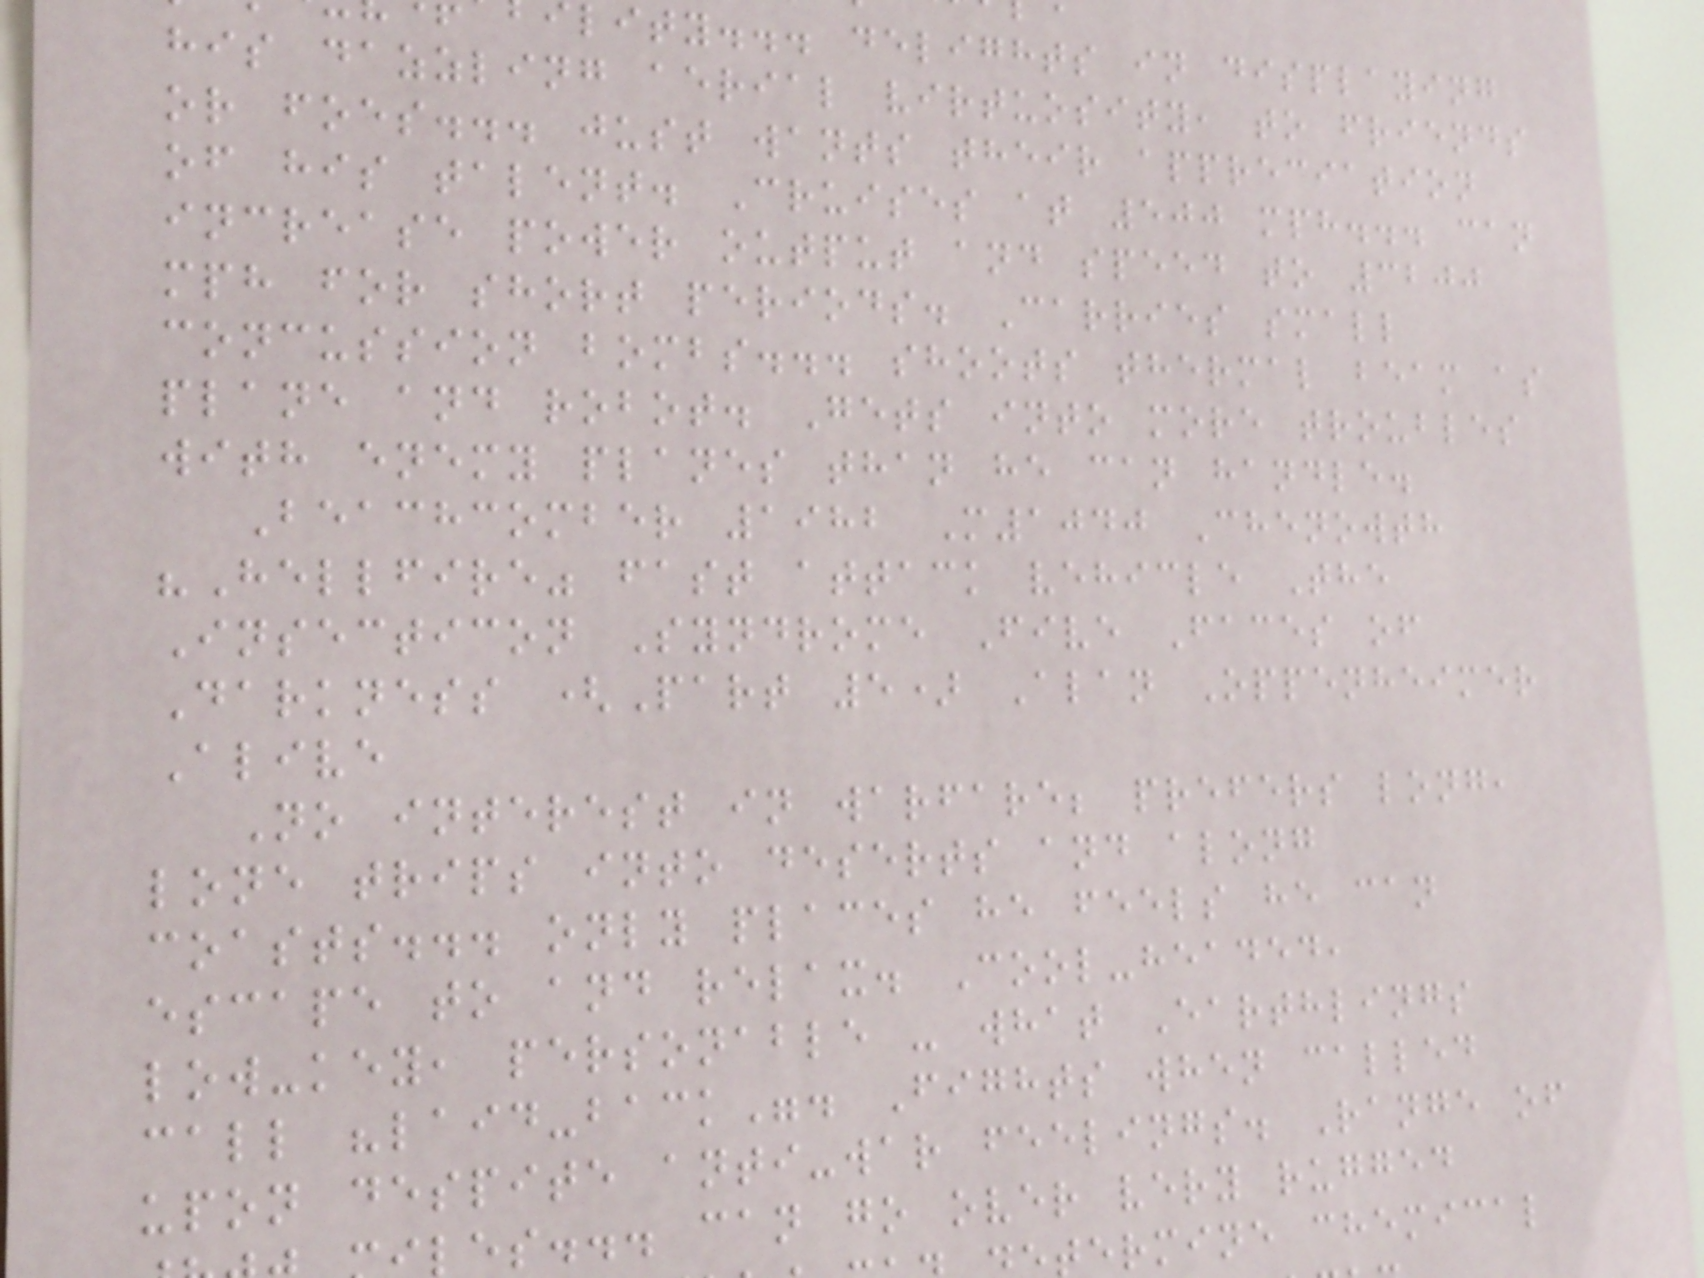lity... delights in displaying
his dazzling aerial virtuosity, to friends
or foes... just wants their appreciation
of his talent. Cruises at 500 mph... can
increase power output and speed to 3200
mph for short periods. Carries small
concussion bombs... shoots thermal beam as
plane and robot. Gets into more troubles
with enemy planes than he can handle.
Beachcomber 1982 M1040 Chenowth
"Hellfire" fast attack vehicle The
Insecticon Syndrome Five Faces of
Darkness (Part 5) Alan Oppenheimer
Alive
No interest in warfare; prefers long,
lone trips into deserts and along
coasts... only places he feels he can
escape to and relax. Cool-headed,
low-key, personable - what Earthlings
call "laid-back". Fights when called
upon despite anti-war feelings. Range of
les... can go over very rugged
termine chemical
